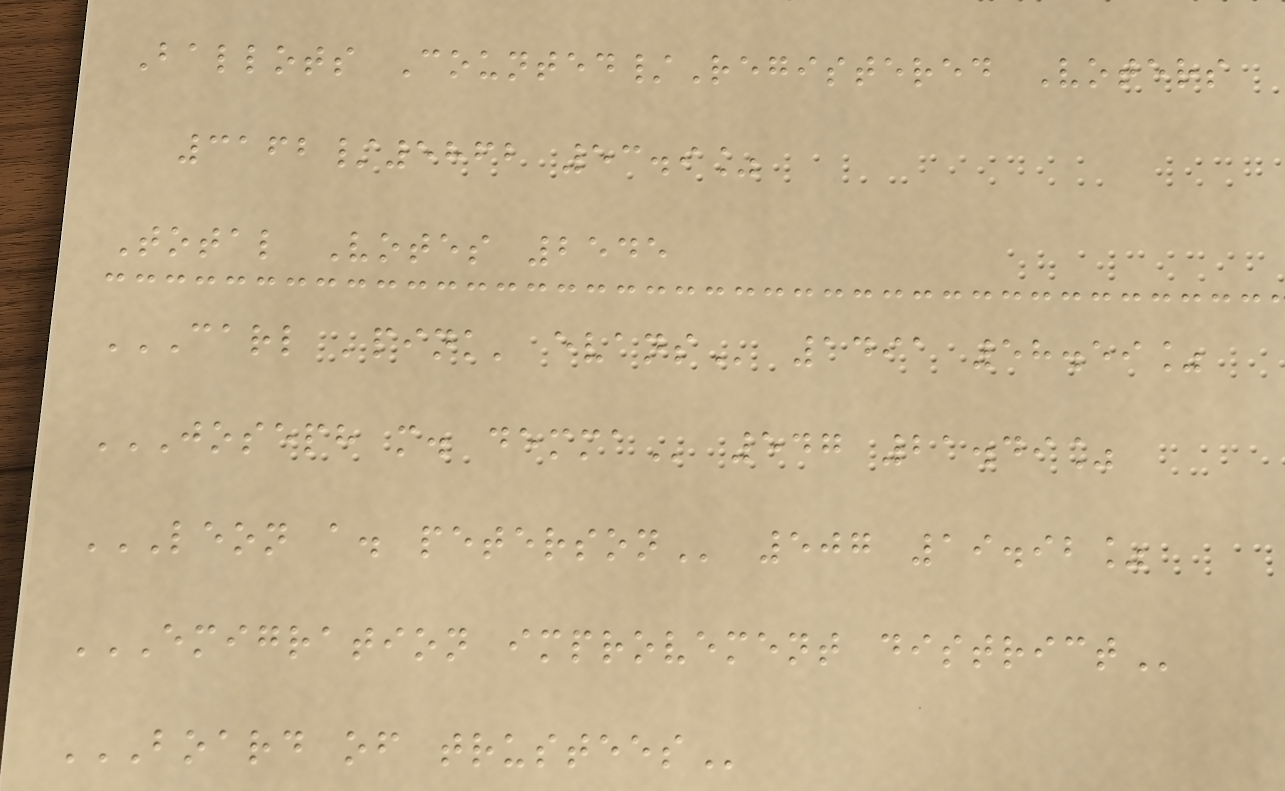Ballots Counted/Registered Voters
3162/5862 53.9%
Total Votes 2545
CARL 'PINK' EVANS 1491 58.59%
JOSEPH M. DEMMA 547 21.49%
LEON A. PETERSON 507 19.92%
EMIGRATION IMPROVEMENT DISTRICT
BOARD OF TRUSTEES
